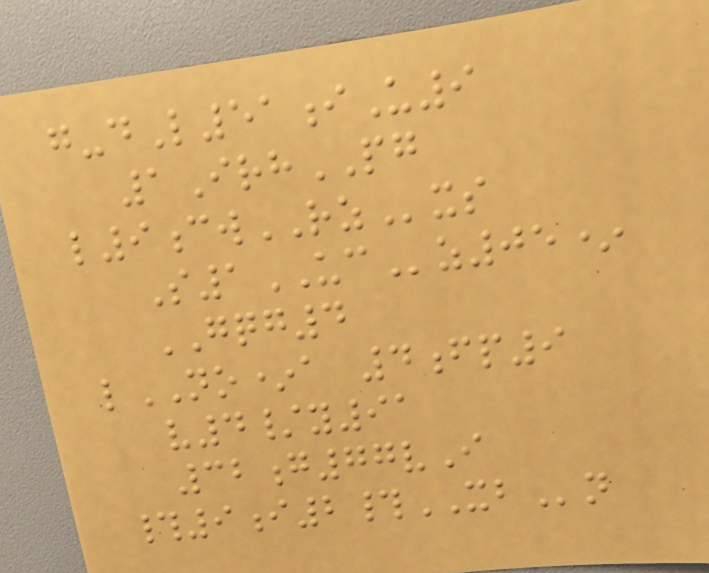g-dL51iU9
1IrhPG
l9cwRZxs
S1UCz05*
GQG4
lNO*a 4fp9
v4/y91
32g77vI
#9i2#XBn
